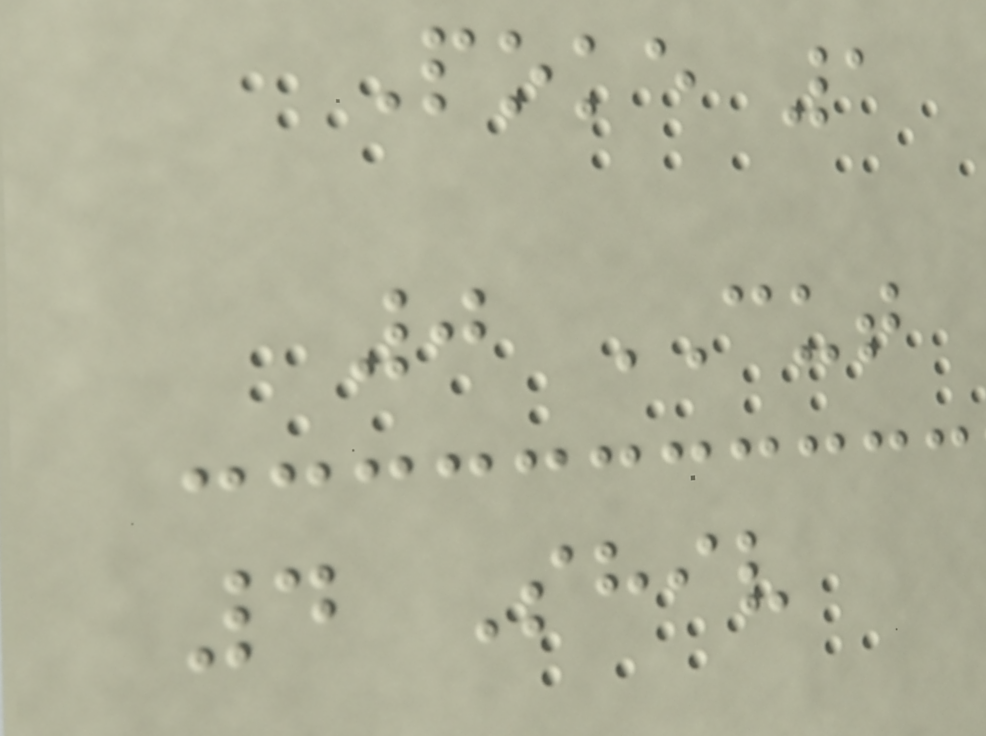Poke 1
0 CUT
4 Shiv
